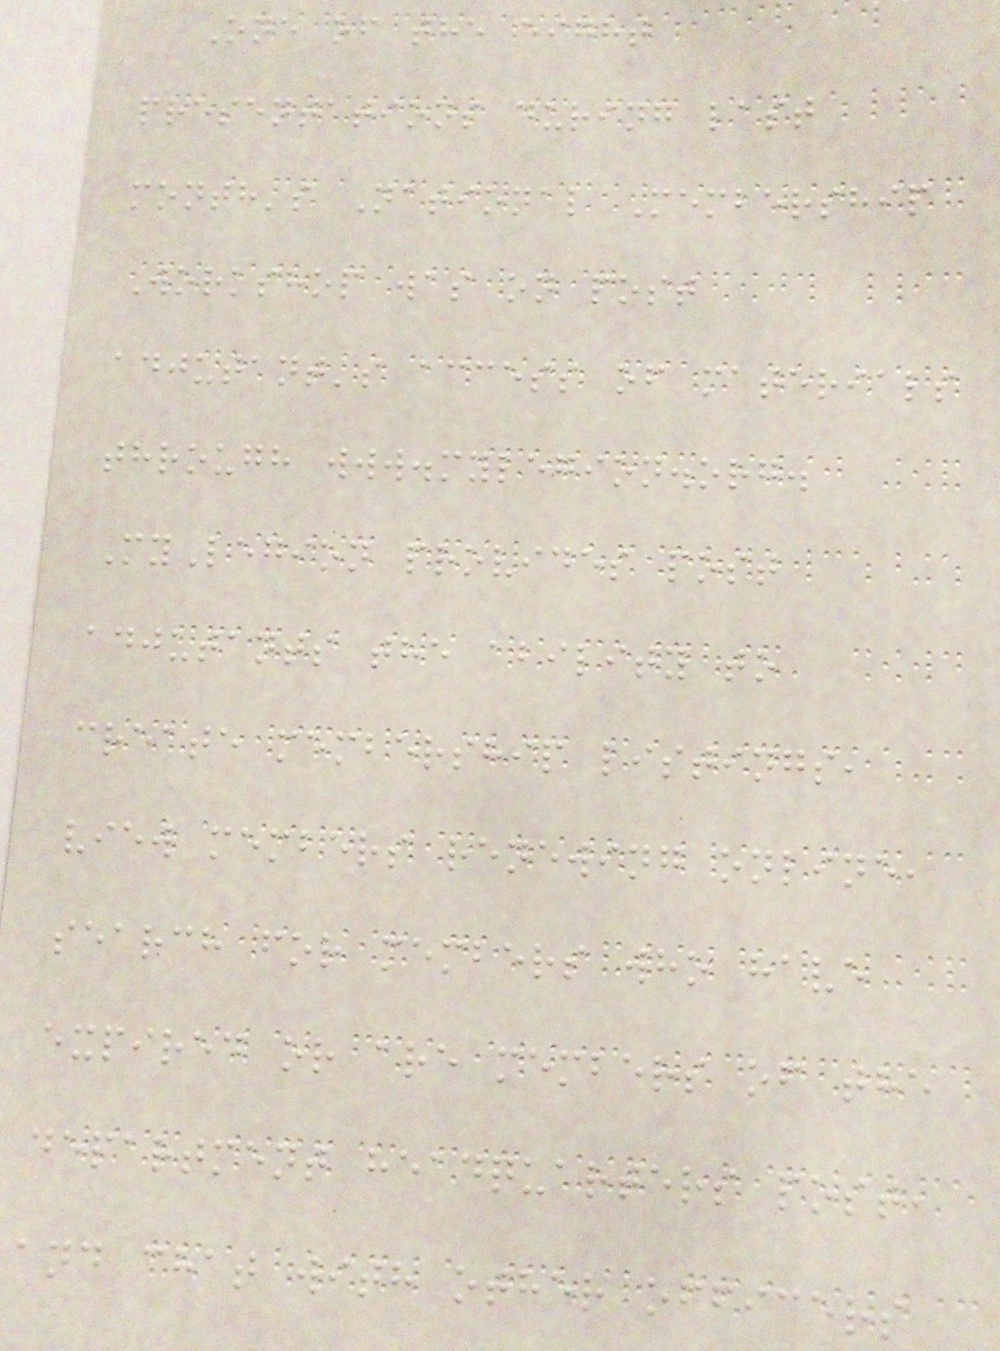One of the eight
presentations during last
month's National Membership
Workshop was on post
adjutant's access of materials
through www.mylegion.org.
MyLegion provides post
adjutants the ability to
create membership listings,
view members renewing online,
search for members who have
expired or are members of the
department headquarters post,
and chat with other officers
